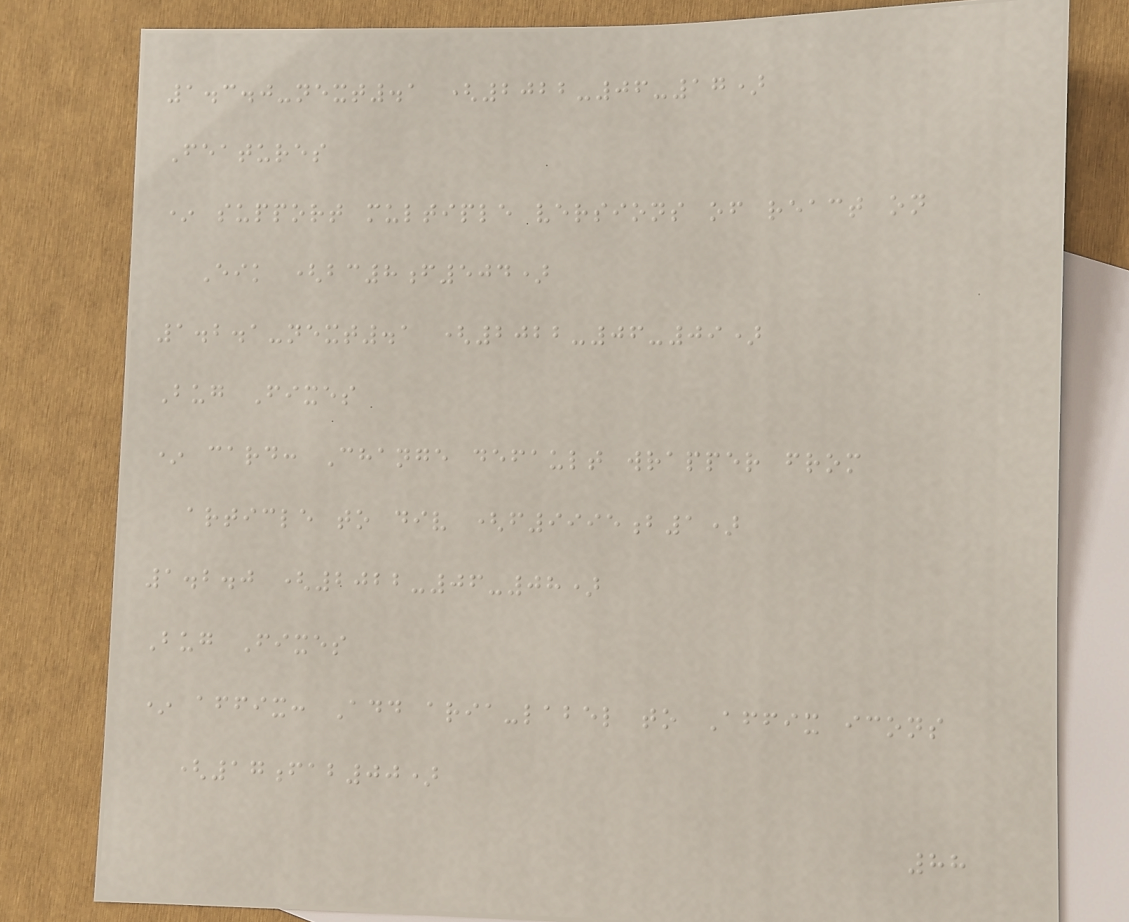1.3.0-next.1 (2022-06-17)
Features
* support multiple versions of react on
Eik (bc8f504)
1.2.1-next.1 (2022-06-09)
Bug Fixes
* card: Change default wrapper from
article to div (f9995b1)
1.2.0 (2022-06-08)
Bug Fixes
* affix: Add aria-label to Affix icons
(17fab00)
88
